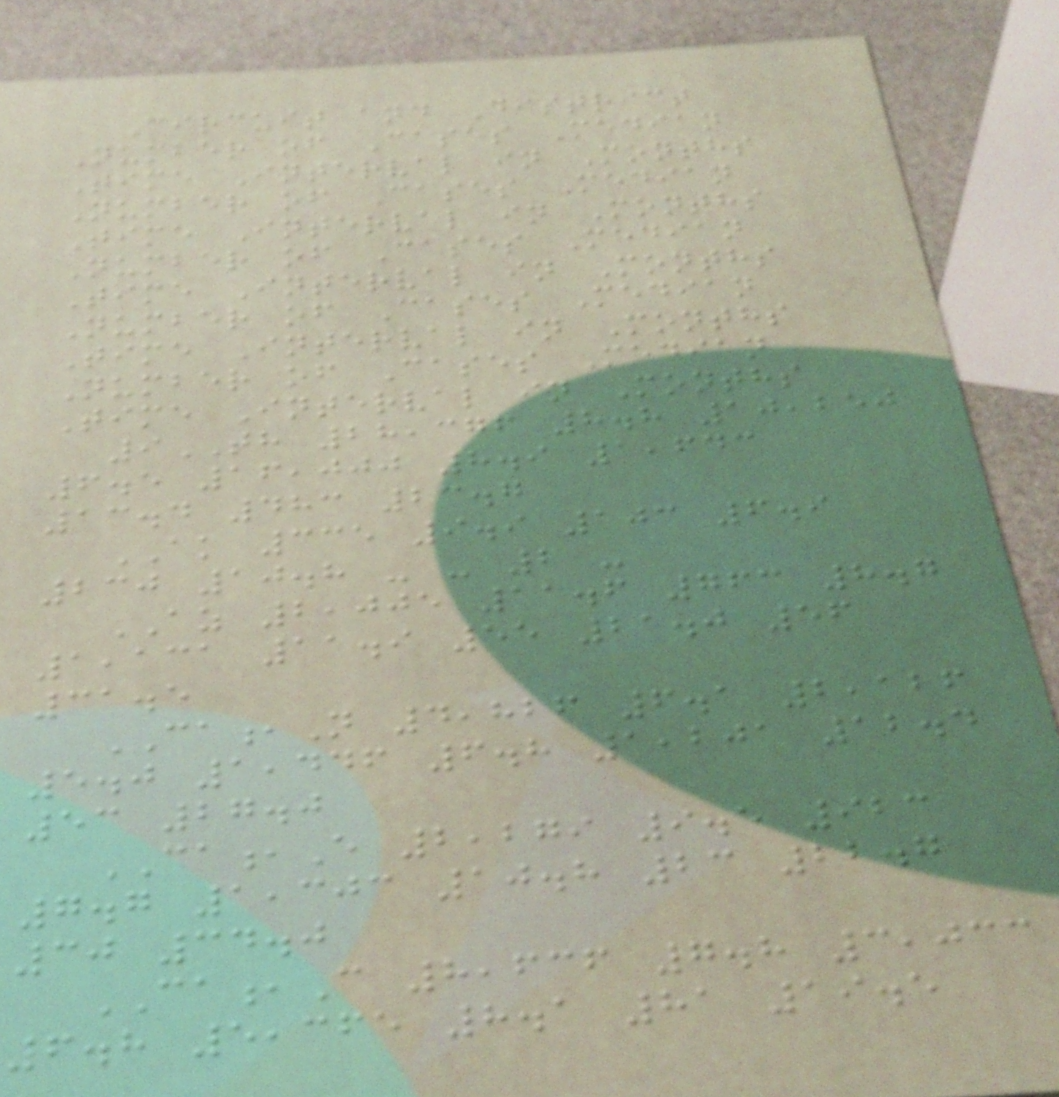Circuit and District
Number of Cases Median
Time Interval in Months
Number of Cases Median
Time Interval in Months
Number of Cases Median
Time Interval in Months
Number of Cases Median
Time Interval in Months
Number of Cases Median
Time Interval in Months
9TH 28,376 8.8 10,250
6.5 16,000 8.9 1,643
13.4 483 23.7
AK 335 9.9 103 6.9
230 10.8 - - 2 -
AZ 2,005 11.6 763 8.7
1,131 11.9 55 21.0 56
31.5
CA,N 4,826 6.1 2,126
5.0 1,446 6.8 1,201 12.4
53 27.0
CA,E 2,279 9.5 923
7.7 1,303 10.8 23 22.7
30 34.0
CA,C 8,636 7.8 3,033
6.8 5,365 8.1 81 19.5
